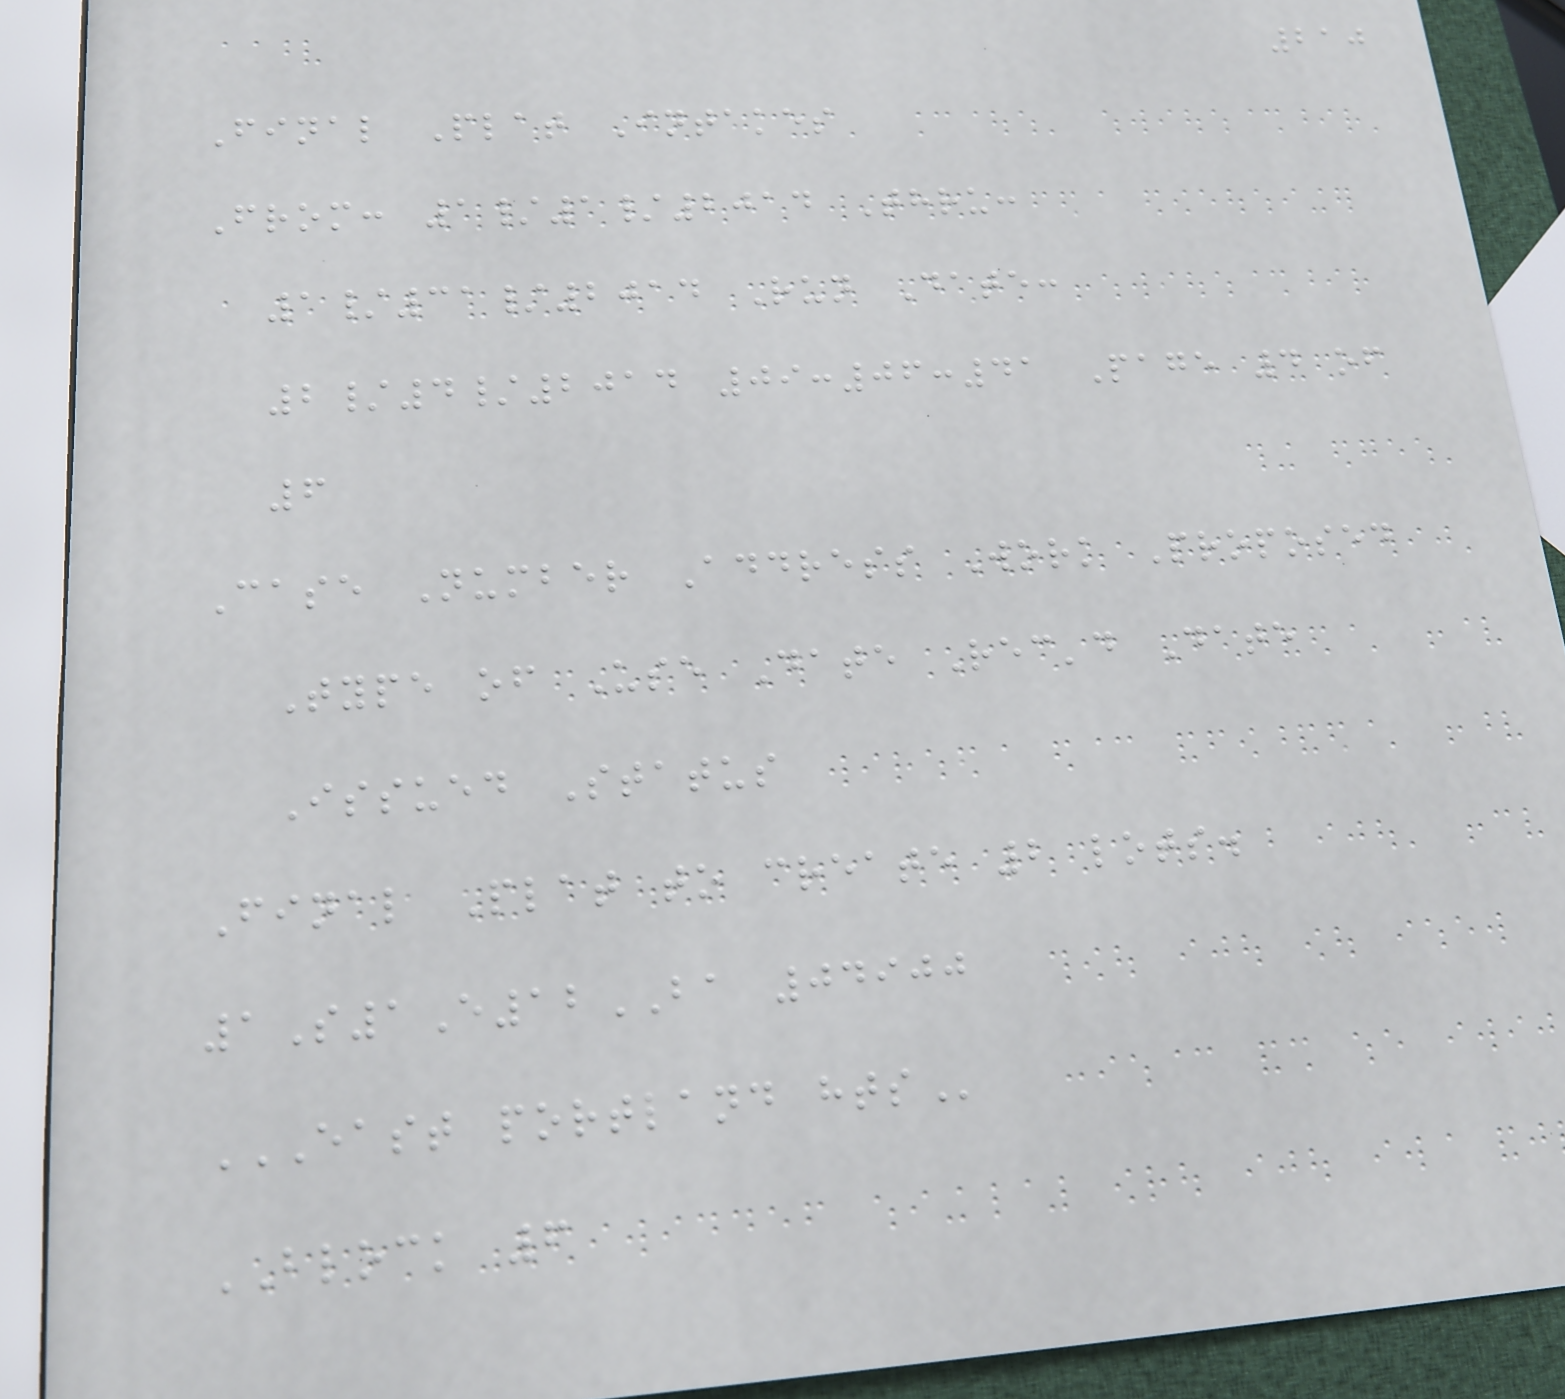210
Final Plat Intakes
From: 1/1/2014 Thru:
1/31/2014 Run Date:
2/4/2014 09:06:41 Page 4 of
6
Case Number Address Work Proposed
Type of Use Date Rec'd Date
Issued Status
Final Plat to create 2 lots.
1S1E12BA 04900
EAST PORTLAND HTS
BLOCK 6
